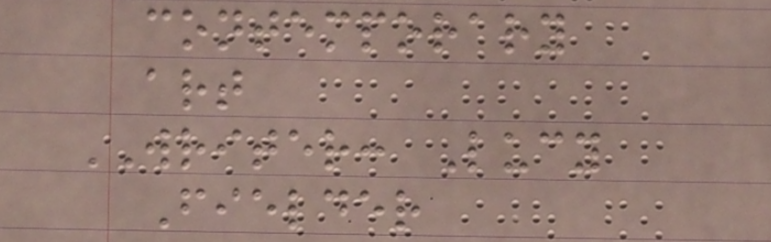contemporary
art
WRITER: Lucy
Fielder
